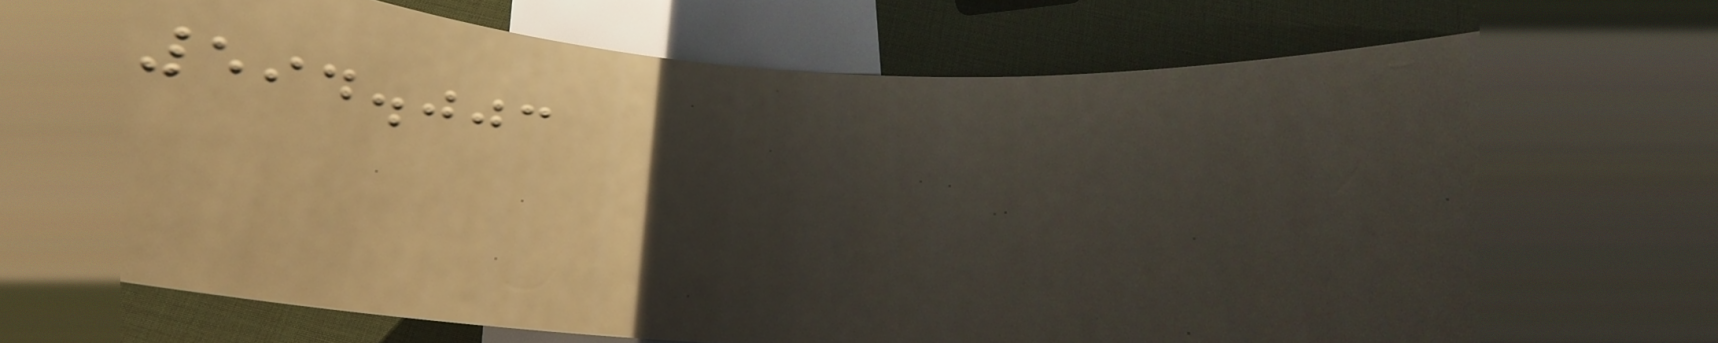594.003
